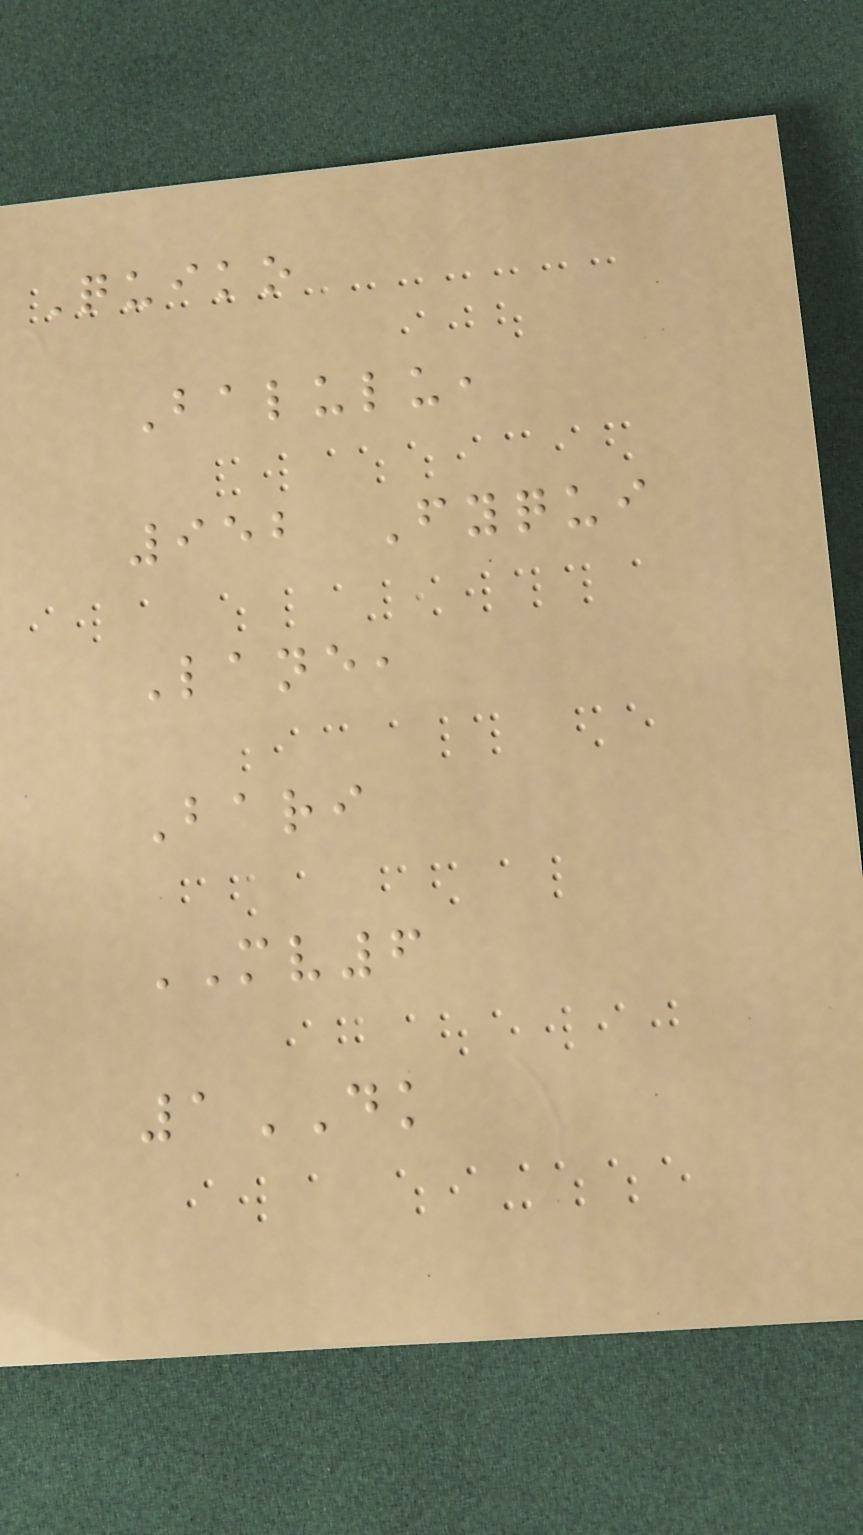Quiko
Balulu,
952 Fyqui
Lane,
Bari
MV6
1DK
